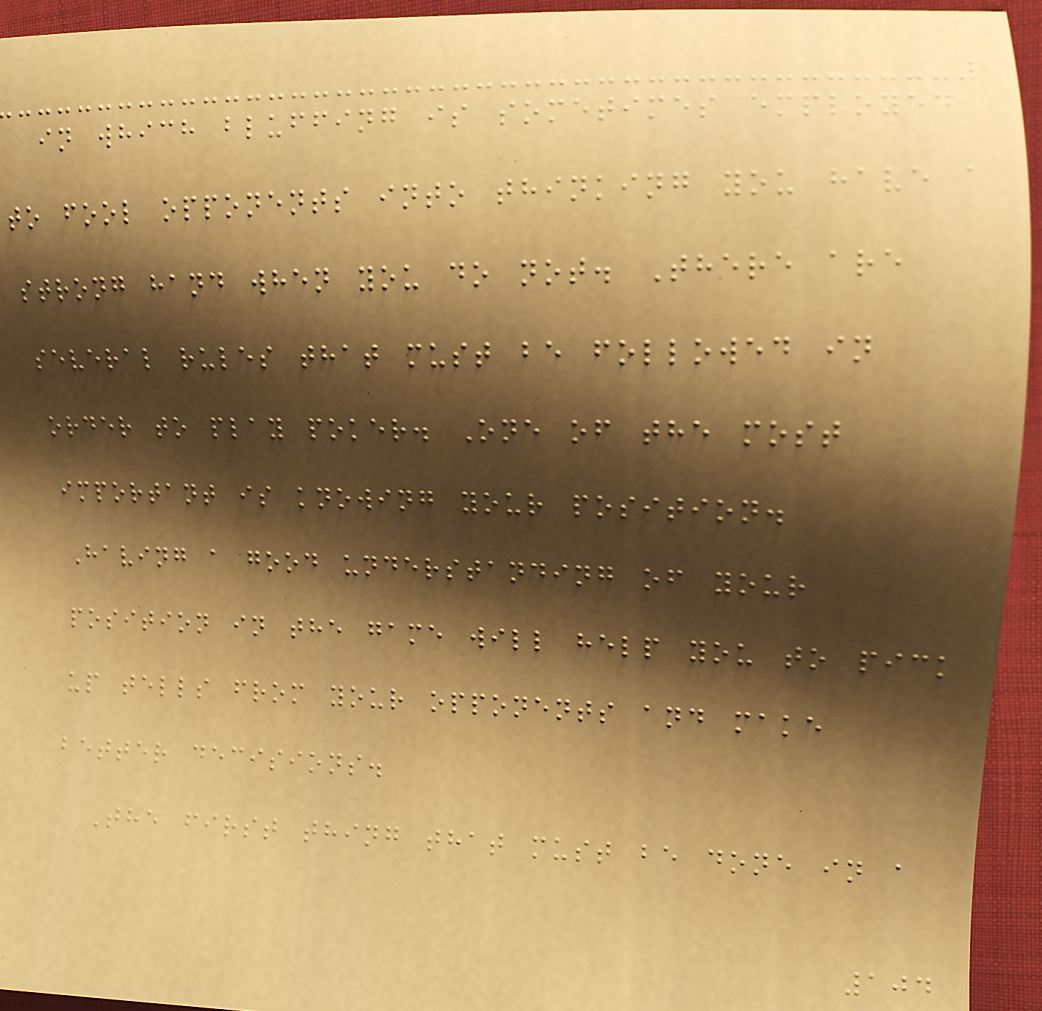in which bluffing is sometimes employed
to fool opponents into thinking you have a
strong hand when you do not. There are
several rules that must be followed in
order to play poker. One of the most
important is knowing your position.
Having a good understanding of your
position in the game will help you to pick
up tells from your opponents and make
better decisions.
The first thing that must be done in a
104
